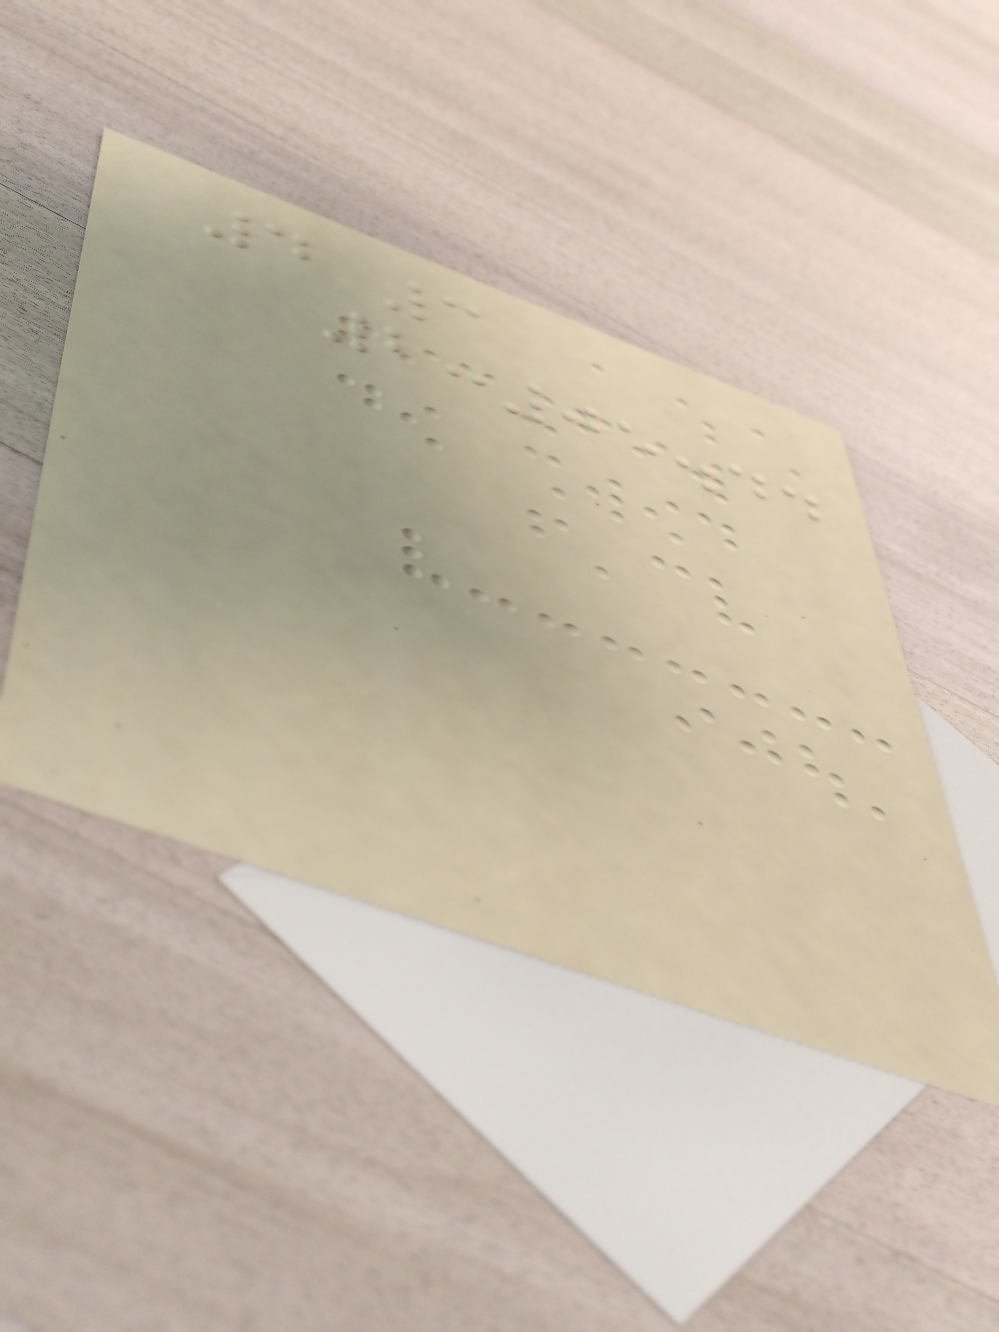4 3
2:05.44
